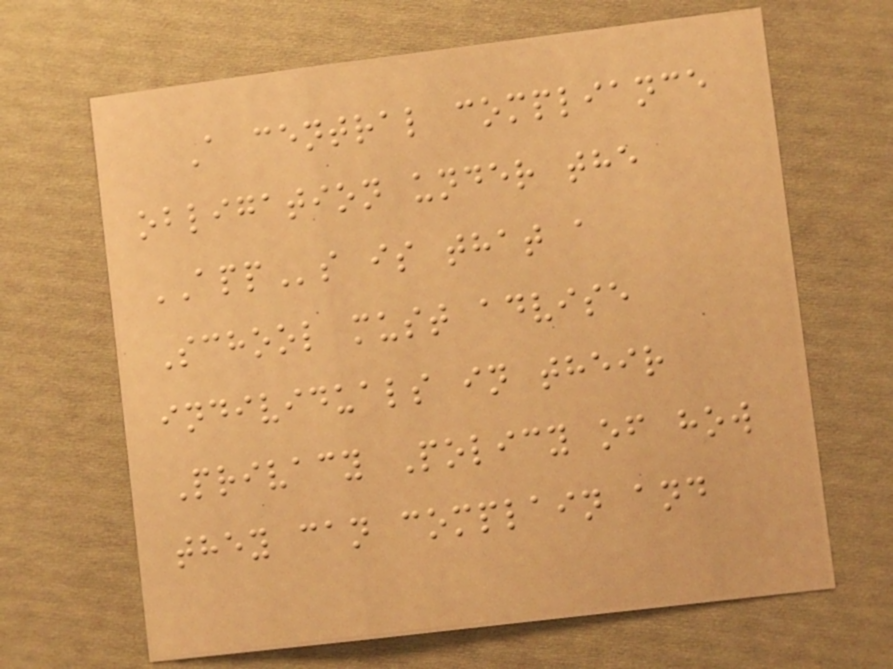A central compliance
obligation under the
APPs is that a
School must advise
individuals in their
Privacy Policy of how
they can complain and
